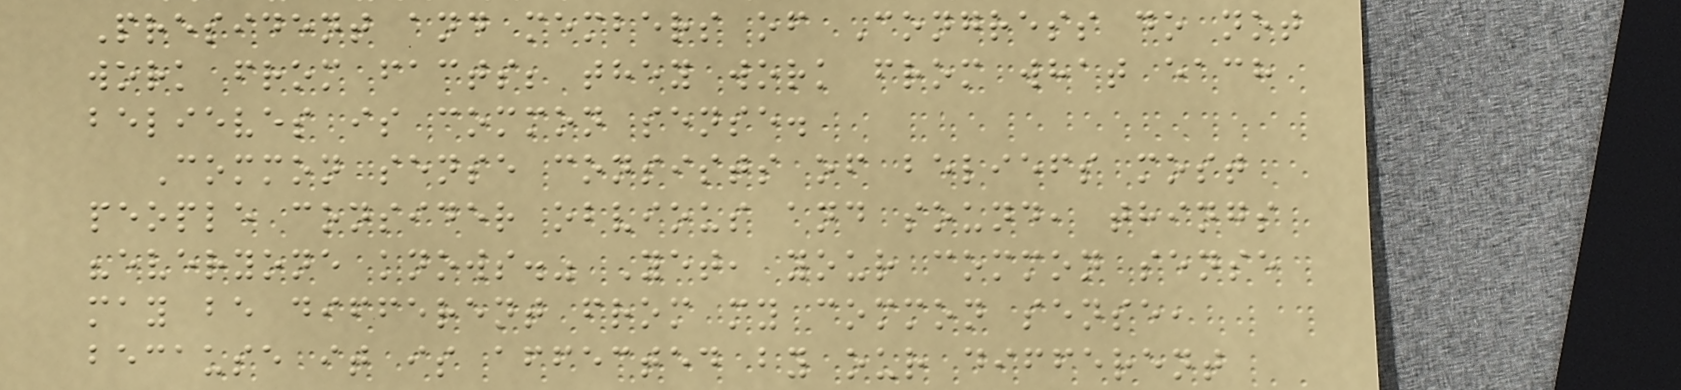President and members of Congress do not
work from facts; they work from what each
believes is common sense.
Common sense consists of beliefs most
people consider obvious and sound, things
"everyone knows." Yet, your common sense
may be different from my common sense,
because it is affected by our different
